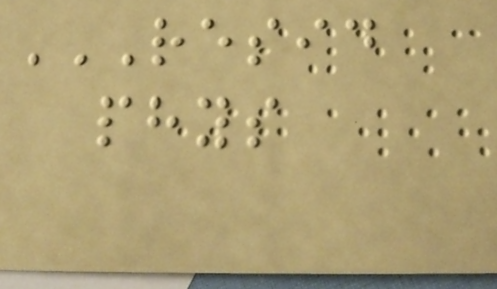RESID
PHYS
